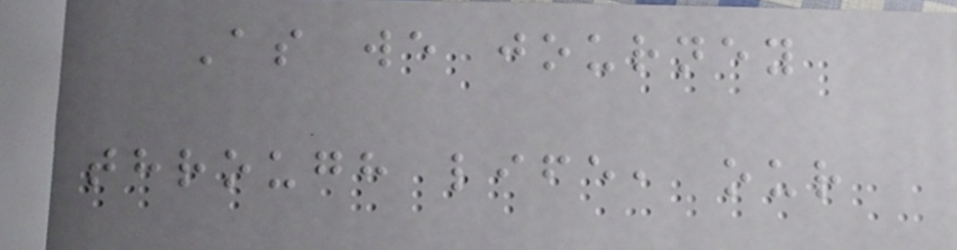As we journey
through life, our
